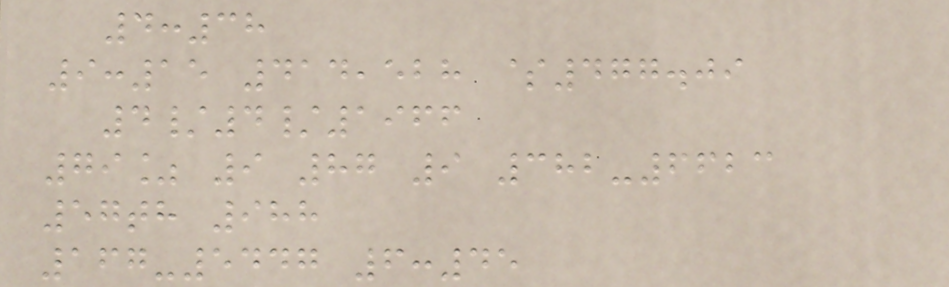4:38
9:15 414,528 $477.09
4/4/1966
79% 9 87 9 382-6623
57th 988
167-5447 6:45
